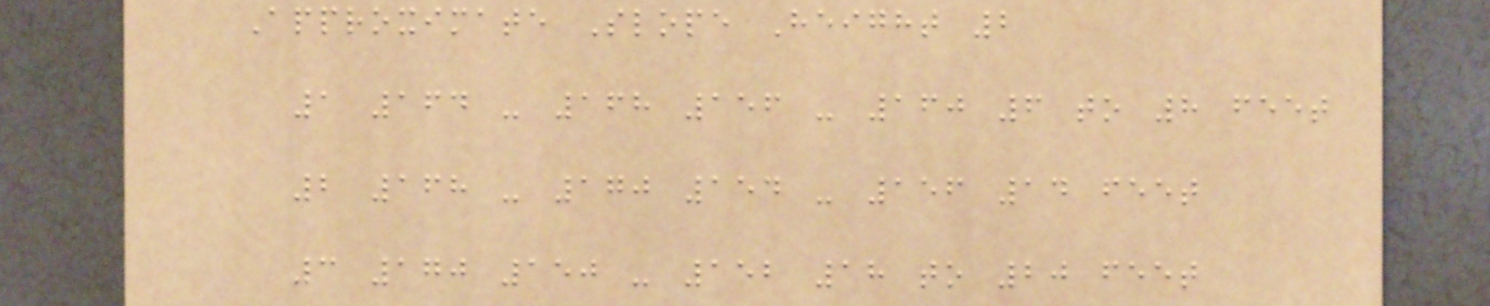Approximate Slope Height 2
1 164 - 168 156 - 160 6 to 8 feet
2 168 - 170 154 - 156 14 feet
3 170 150 - 152 18 to 20 feet
